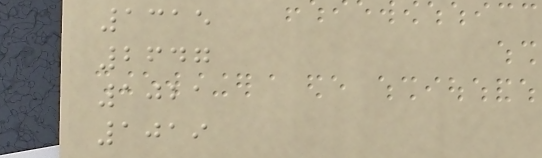1315
2647
1021
1019
